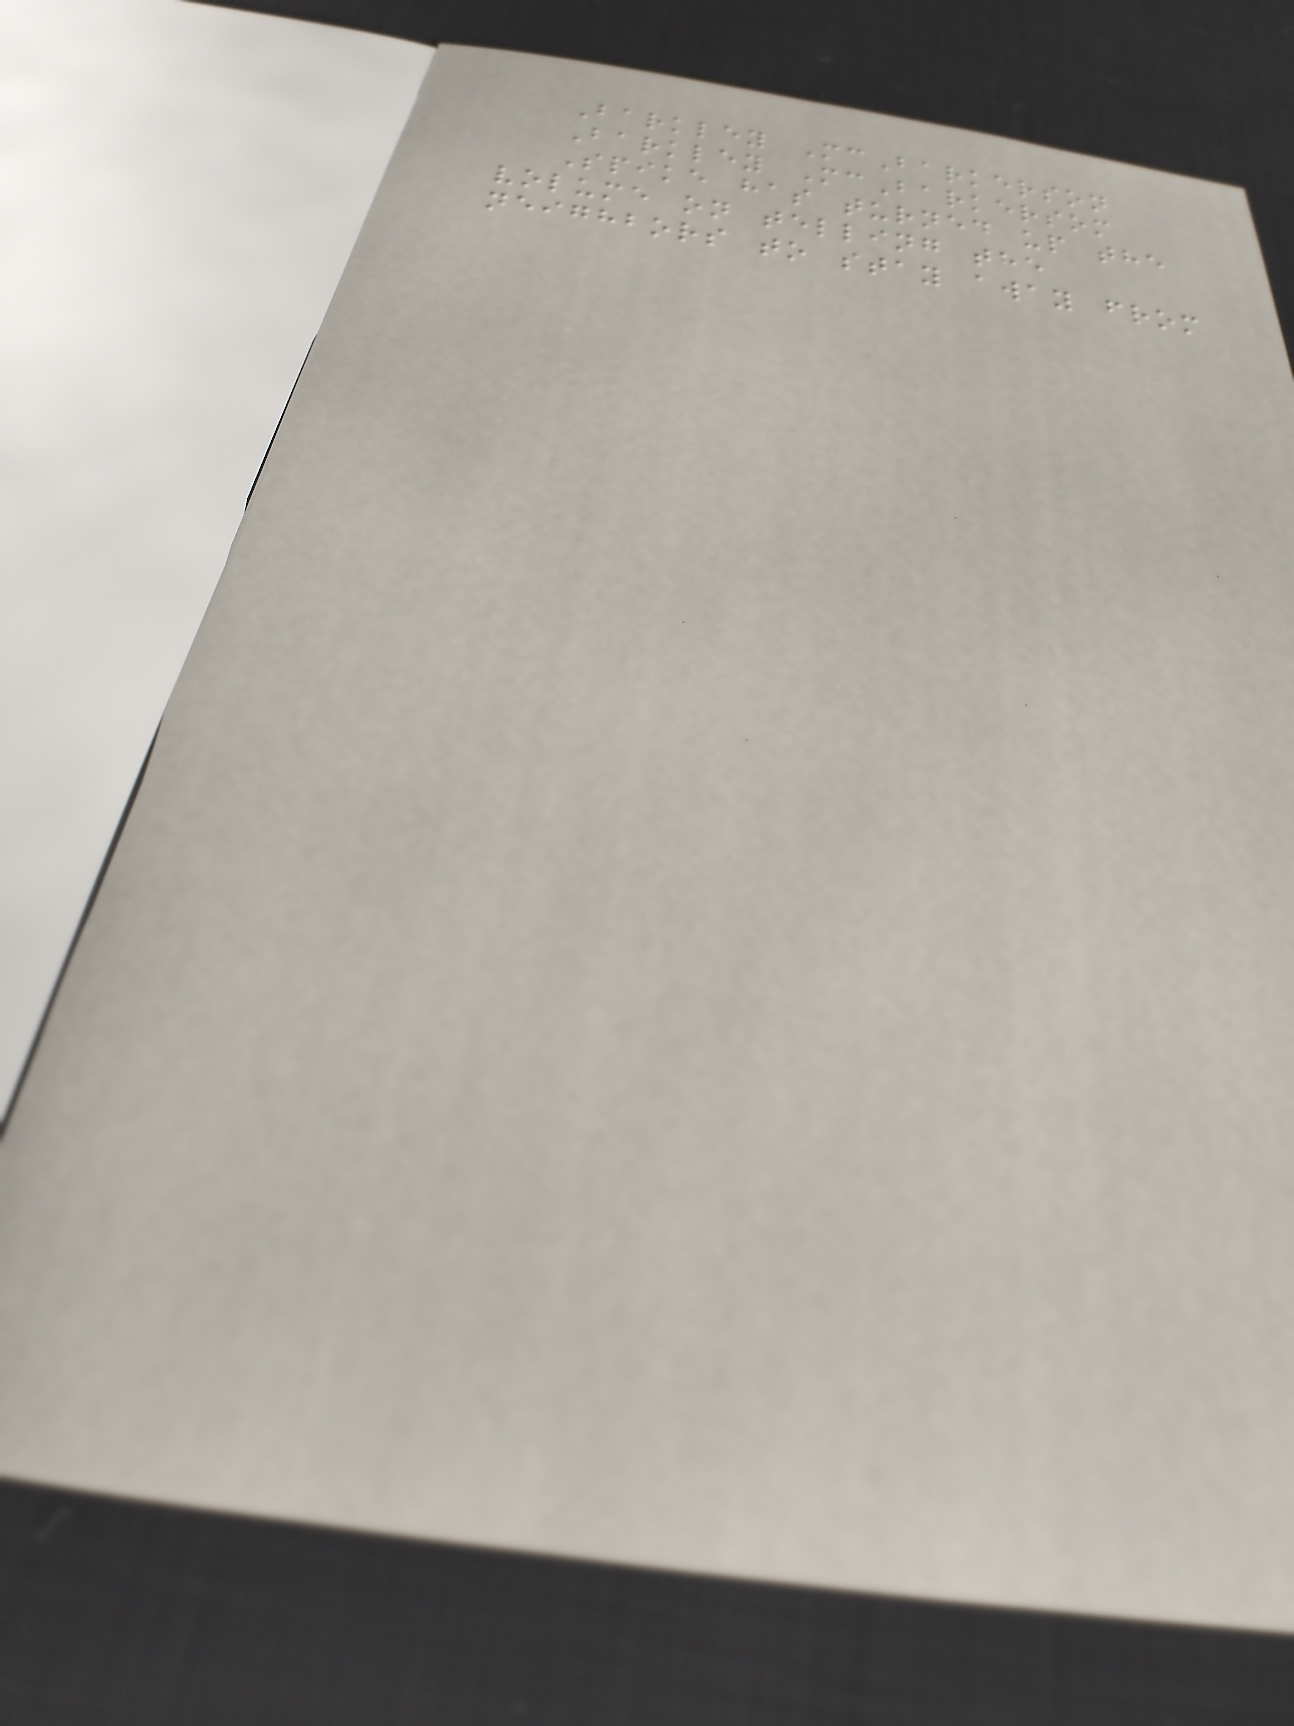Barkley McBarkerson
Barkley McBarkersom
Spike has turned up the
volume on telling the
neighbors to stay away from
